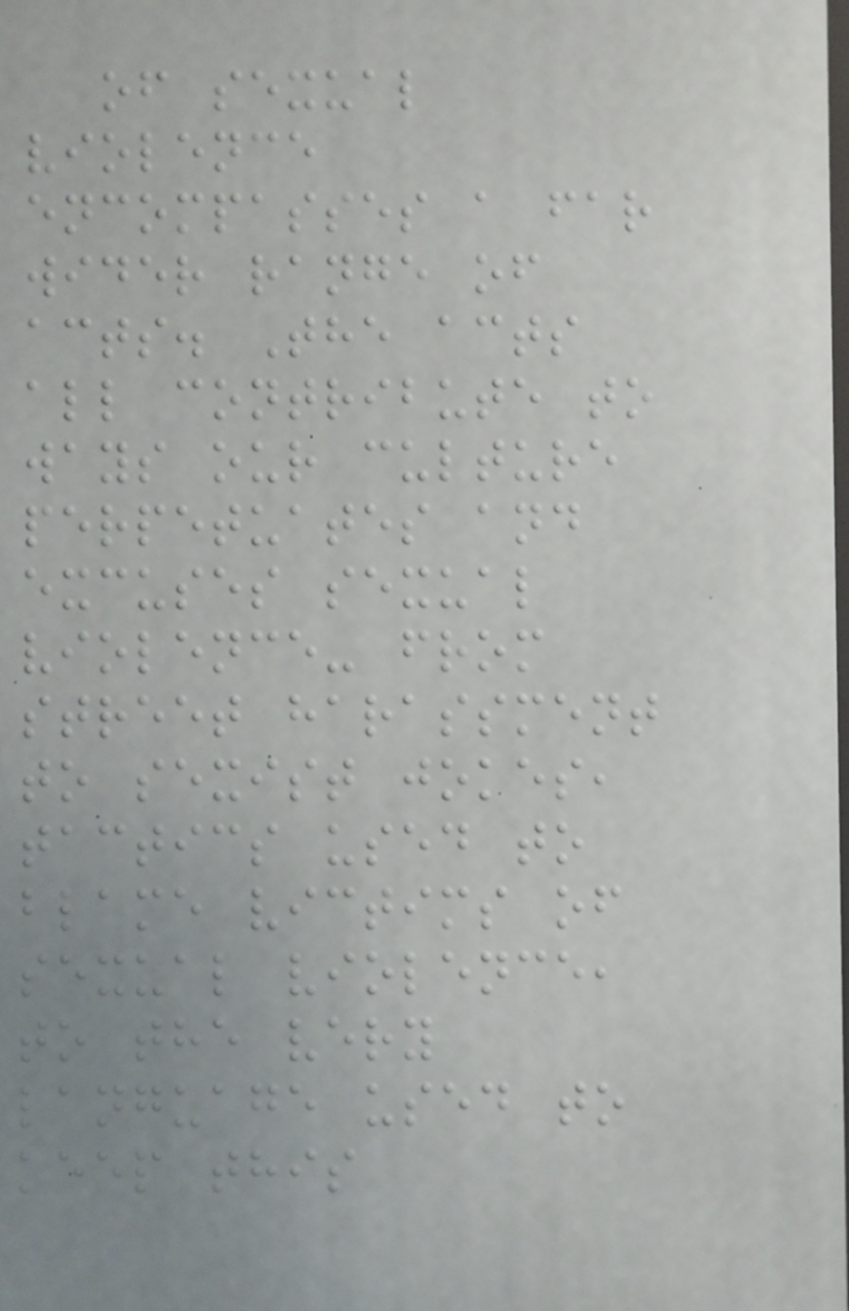of sexual
violence
encompasses a far
wider range of
acts. The acts
all contribute to
ways our culture
perpetuates and
excuses sexual
violence- from
street harassment
to sexist jokes,
tactics used to
blame victims of
sexual violence,
to the very
language used to
keep this
